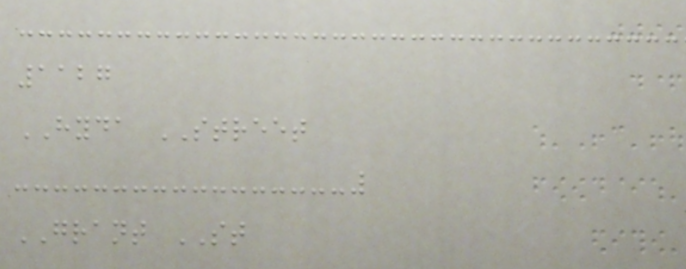1127
HYDA STREET
GRANT ST
